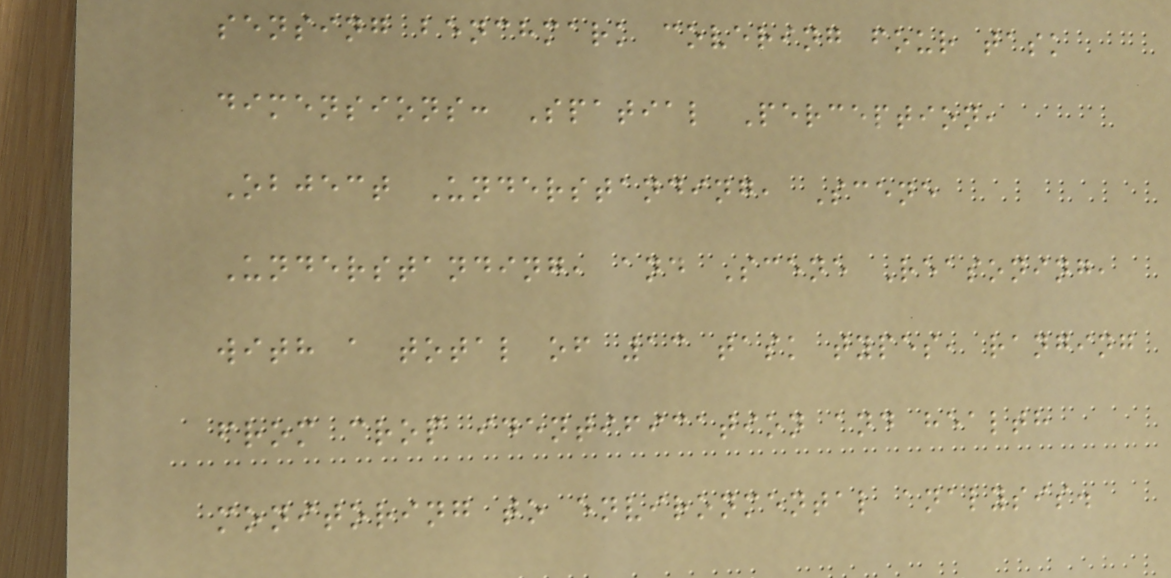sensing benchmark covering four task
dimensions: Spatial Perception,
Object Understanding, Scene
Understanding, and Scene Reasoning,
with a total of 13 task types, ranging
from crop identification and health
monitoring to environmental analysis.
